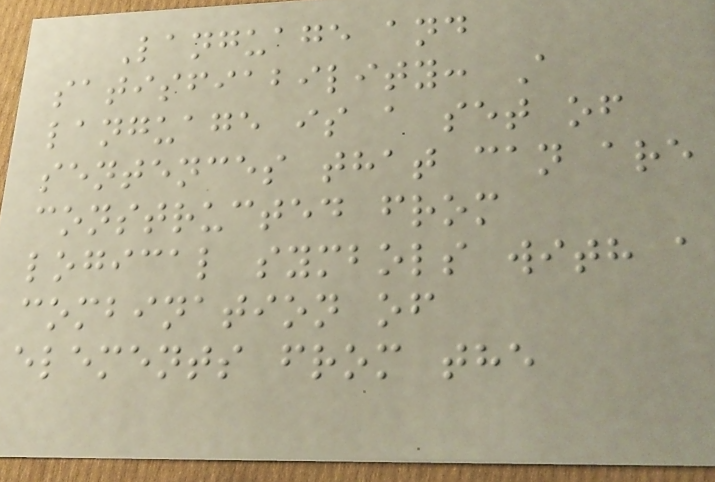Language and
satisfiability: A
language is a set of
sentences that can are
constructed from
logical symbols with a
combination of
elements from the
